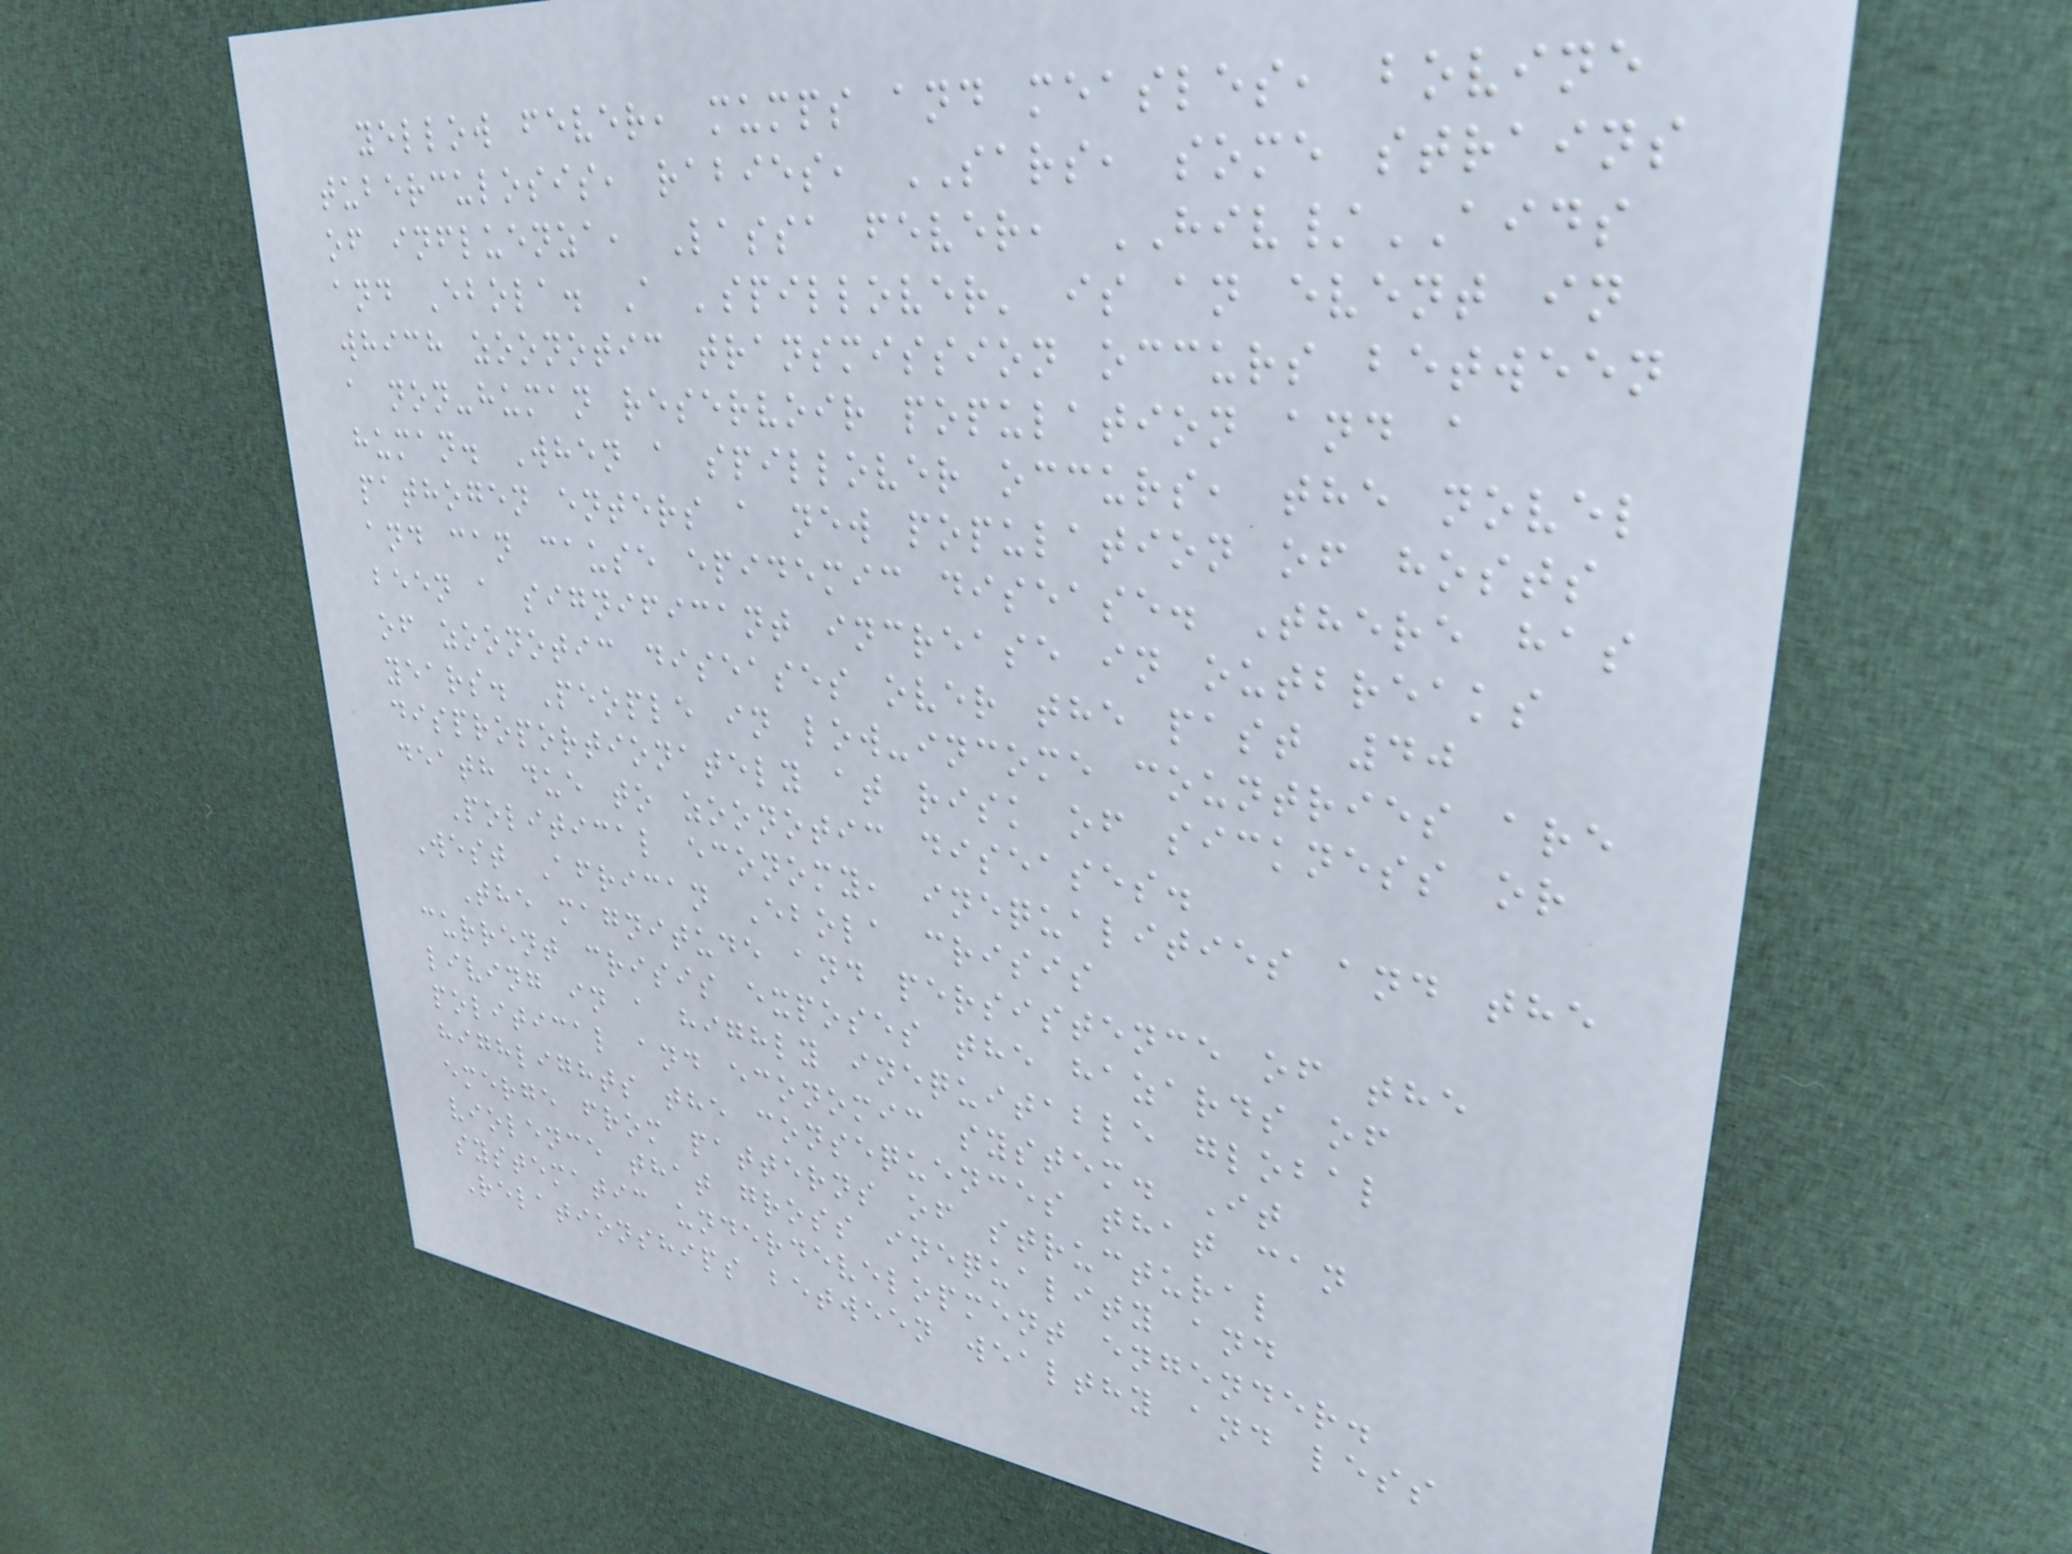yellow fever, mumps and measles, bovine
tuberculosis, rabies, SARS, some strains
of influenza, Lassa fever, HIV/AIDS
and Ebola. A 'spillover' is an event in
which zoonotic transmission occurs between
a non-human reservoir population and a
human. When a spillover occurs, the novel
pathogen enters a new population of hosts
and can cause epidemic disease. There has
been a significant increase in outbreaks
of zoonotic diseases over the past 40
years. People in low-income countries are
disproportionately at risk of sickness or
death due to zoonotic diseases.
Political economy, inequalities and the
West African Ebola crisis
The magnitude and persistence of the
current crisis exposes the hazards of
living in a highly inequitable global
political and economic system. It
highlights the consequences that can
emerge from patterns of structural
violence that gross inequality and
systematic underdevelopment engender.
Relationships between wealthy and less
